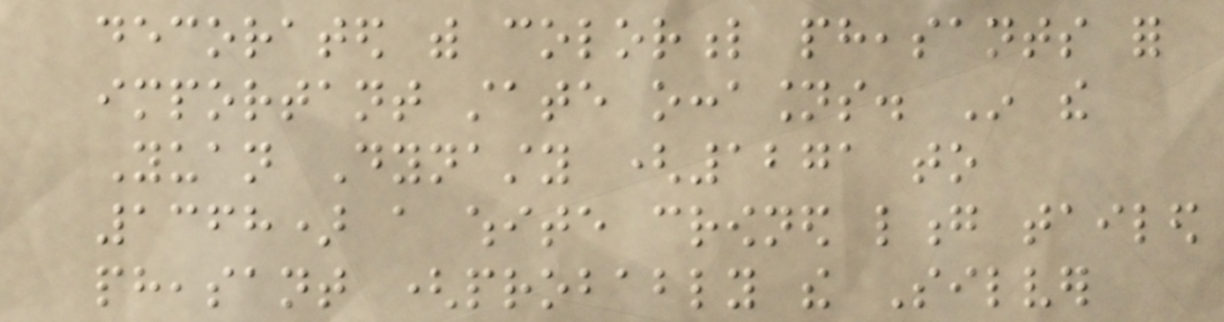decorated with colorful pheasants for
important state occasions. In the
Yuan Dynasty (1271 to
1368) a white crowned long tailed
pheasant (probably the Silver
